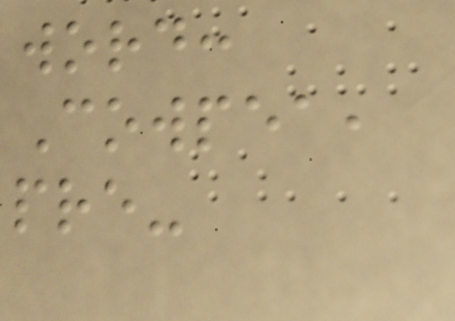word:
Cowpea,
pre-
